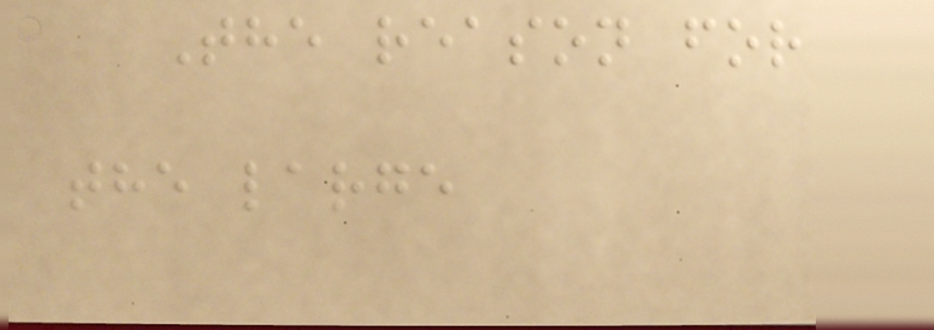The reason for
the large
